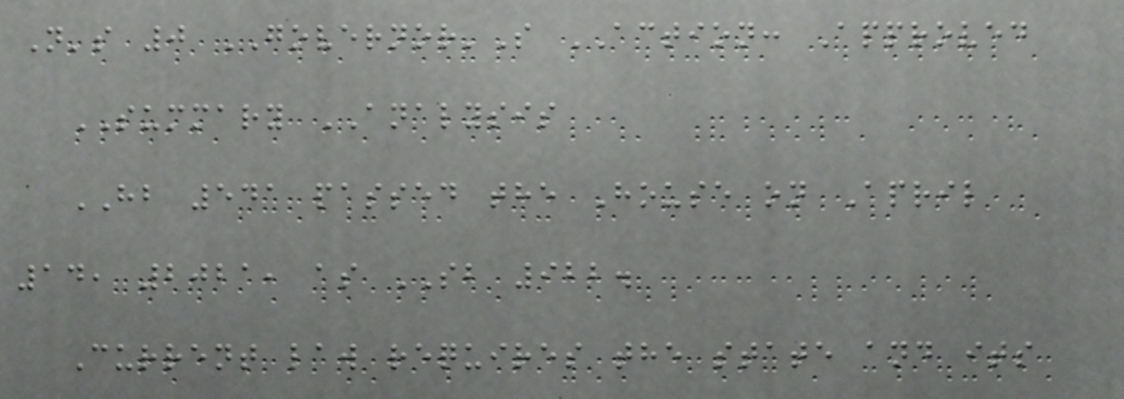N's 0 GOVERNOR'S ACTION: Approved
SUMMARY ANALYSIS
HB 541 passed the House on April
14, 2021, as SB 922.
Current law requires the state and its
